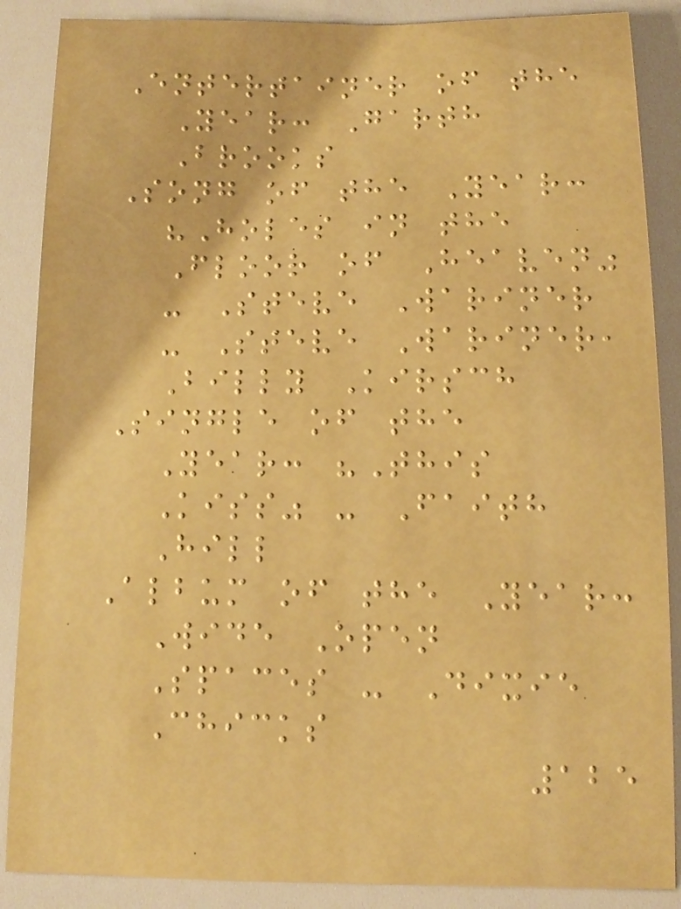Entertainer of the
Year: Garth
Brooks
Song of the Year:
"Holes in the
Floor of Heaven"
- Steve Wariner
- Steve Wariner,
Billy Kirsch
Single of the
Year: "This
Kiss" - Faith
Hill
Album of the Year:
Wide Open
Spaces - Dixie
Chicks
125
